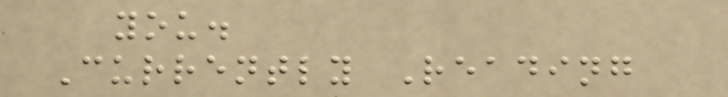you.
Currently Reading
